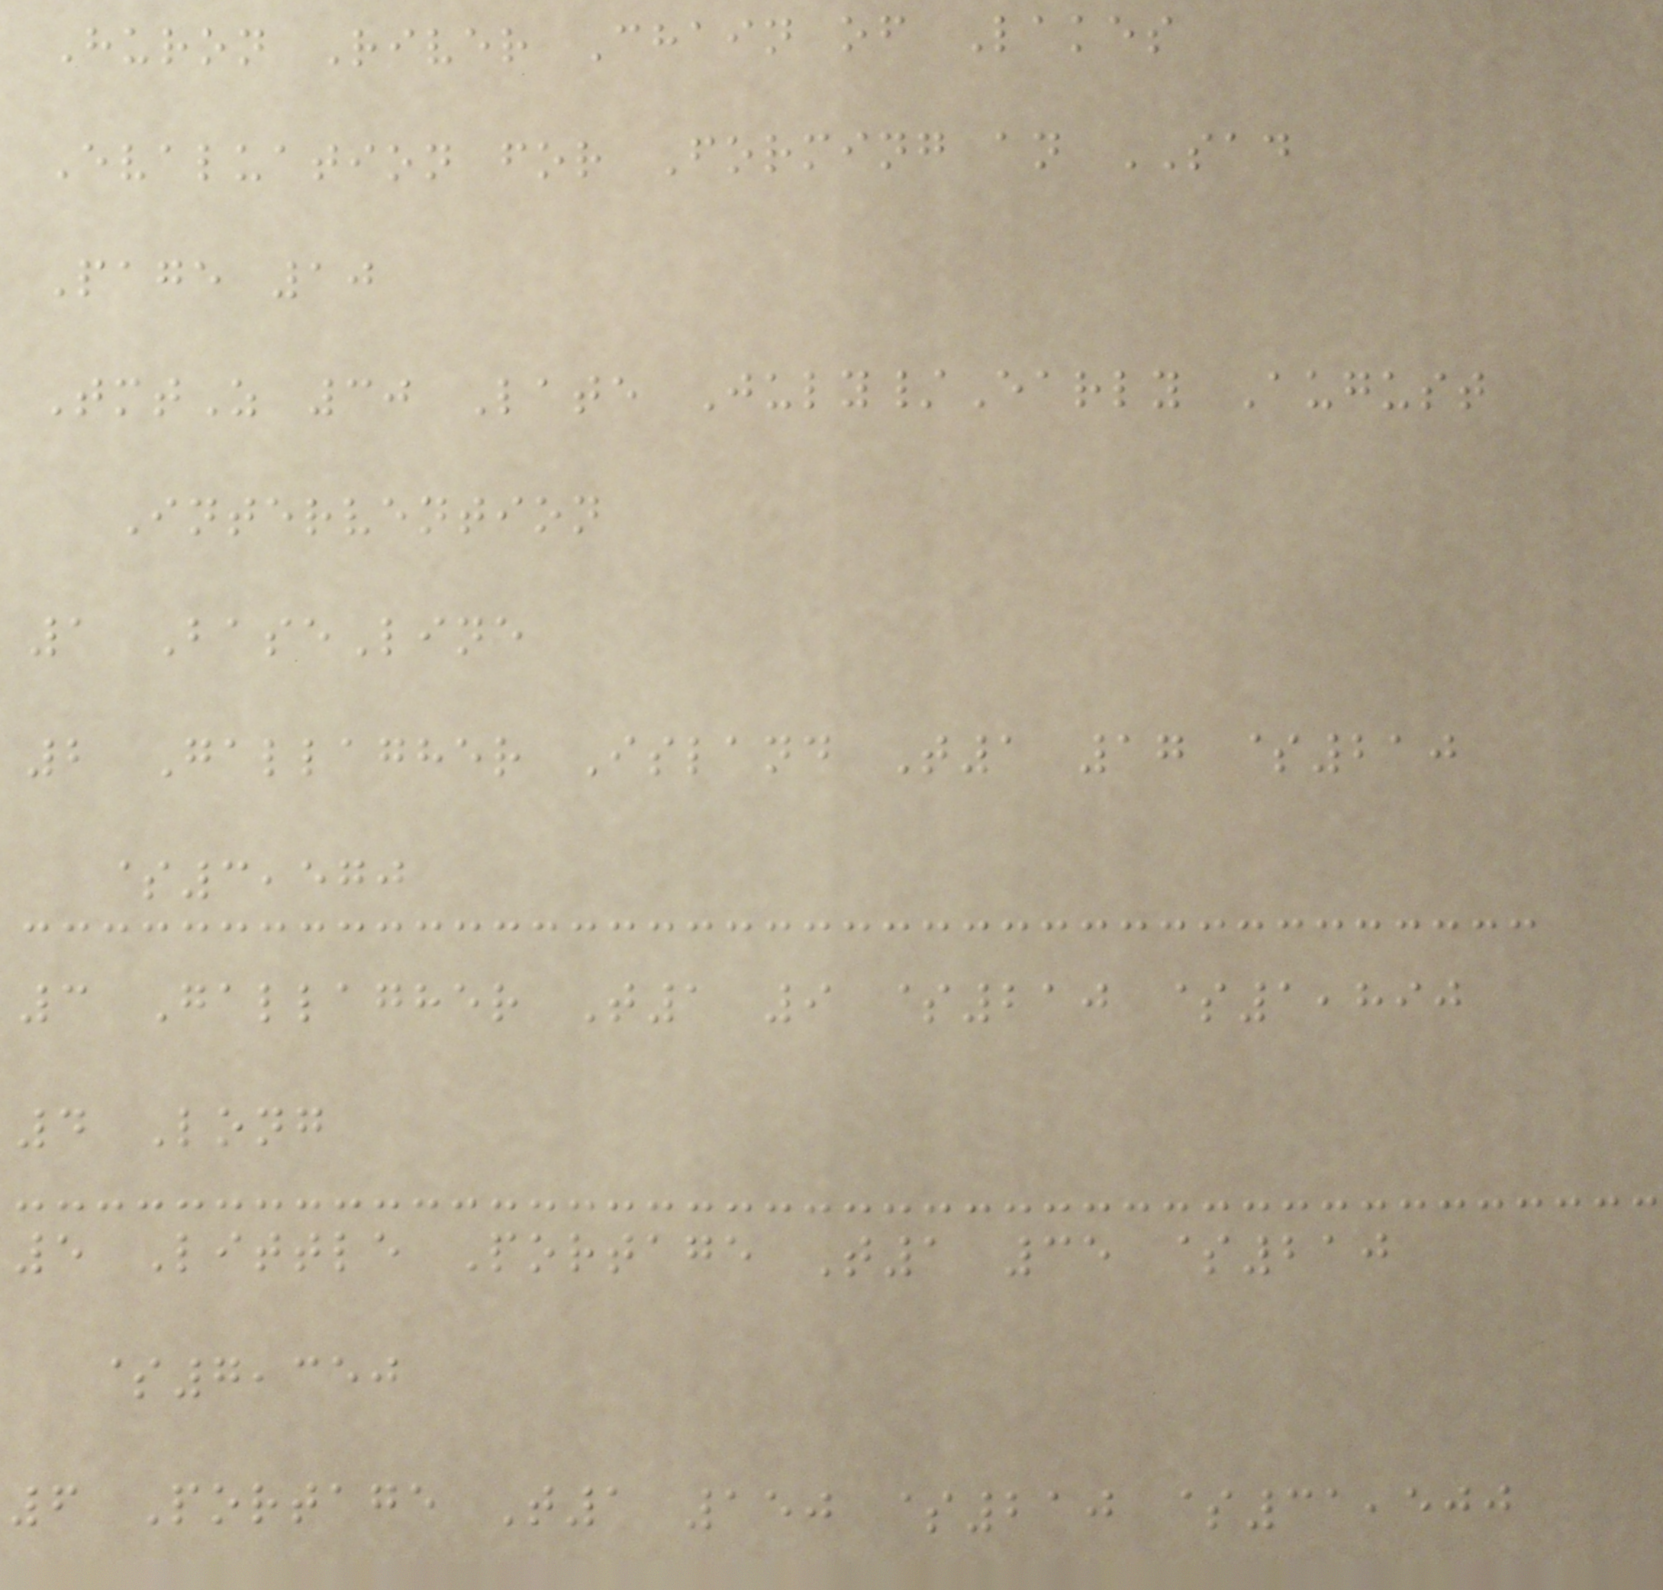Huron River Chain of Lakes
Evaluation for Forming an SAD
Page 10
TmtZ 30 Late July/Early August
Intervention
1 BaseLine
2 Gallagher Island T1 17 $210
$3,570
3 Gallagher T1 9 $210 $1,890
4 Long
5 Little Portage T1 35 $210
$7,350
6 Portage T1 150 $210 $31,500
